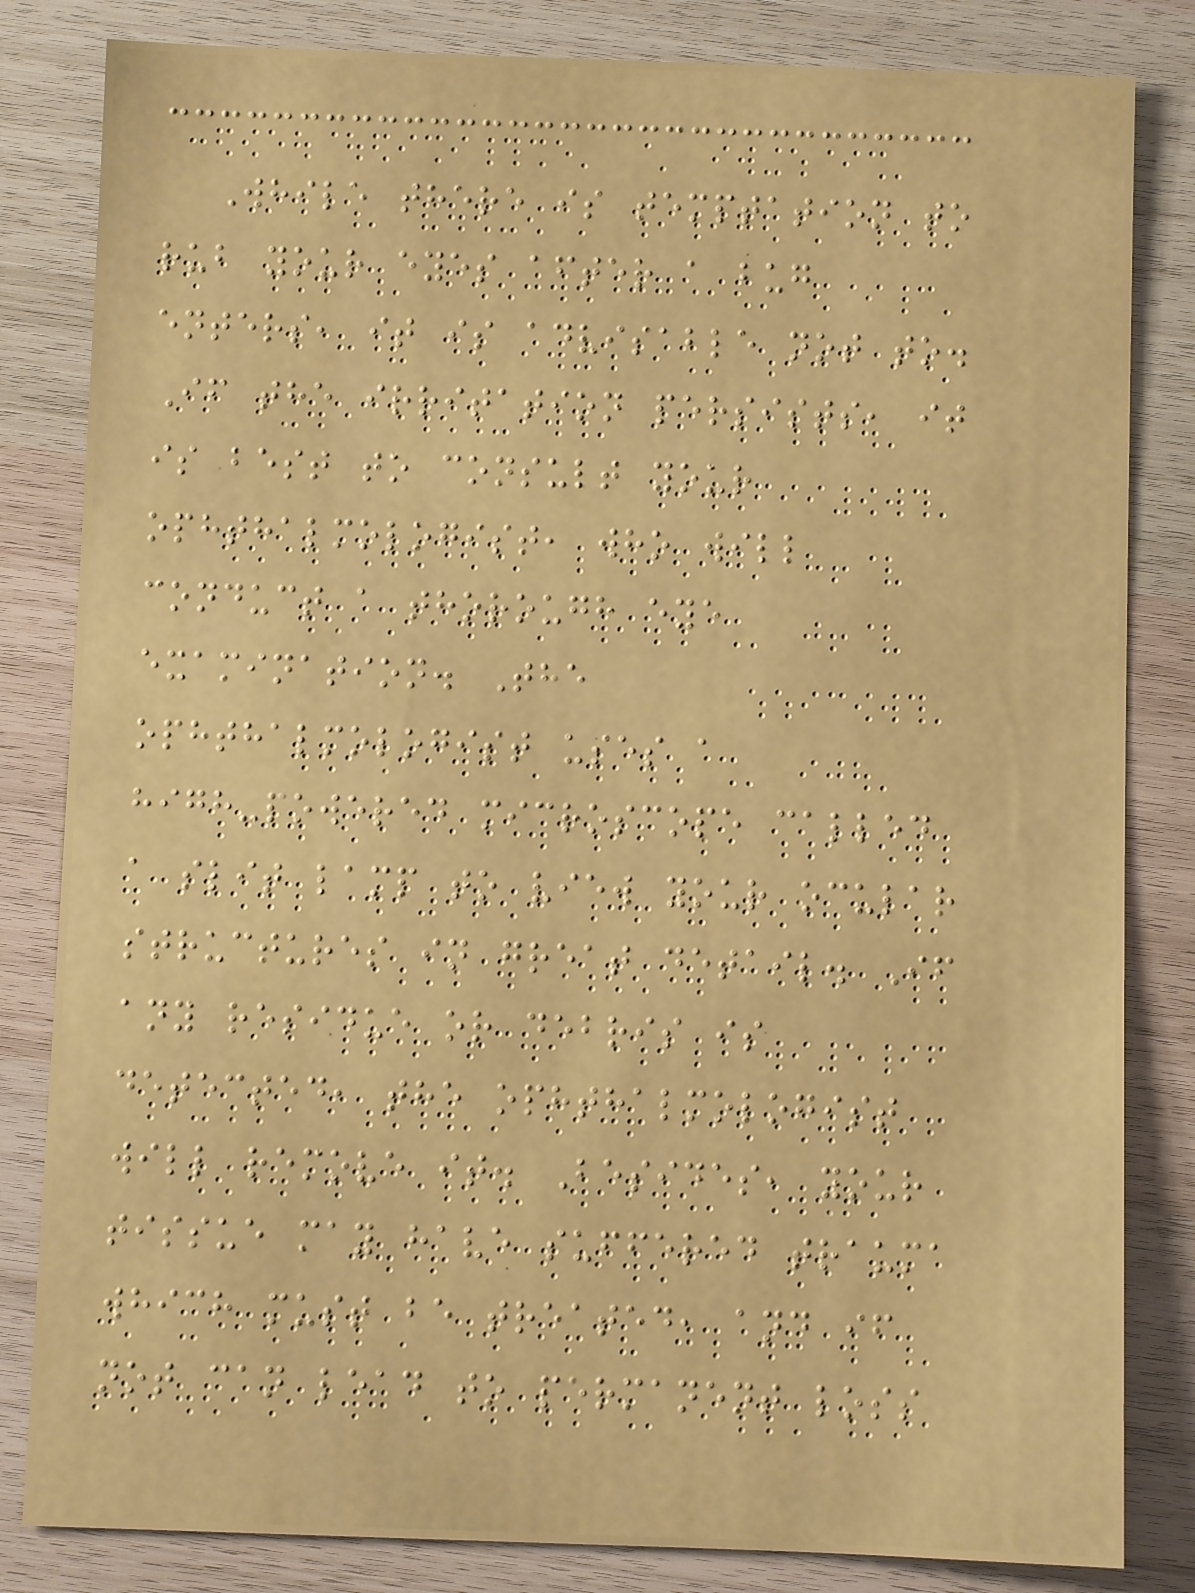While there is temptation to
rub your eyes after a bug
enters, it is advisable not to.
If the irritation persists, it
is best to consult your
ophthalmologist, who will
conduct a thorough eye
examination. The
ophthalmologist uses a
high-powered microscope called
a slit lamp to view your ocular
structures in great detail. If
any residue or debris is
detected, the ophthalmologist
will remove it. Besides, your
tissue may have suffered trauma
which must be treated, and if
not can lead to permanent loss
